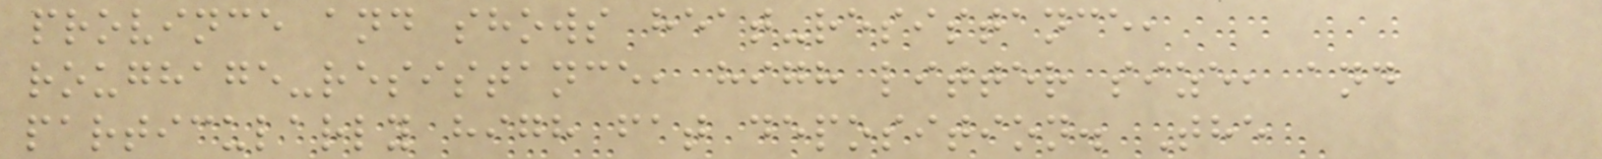province and shows heat-resistance,
roughage-resistance, high litter size, and
particularly high fat deposition. The
